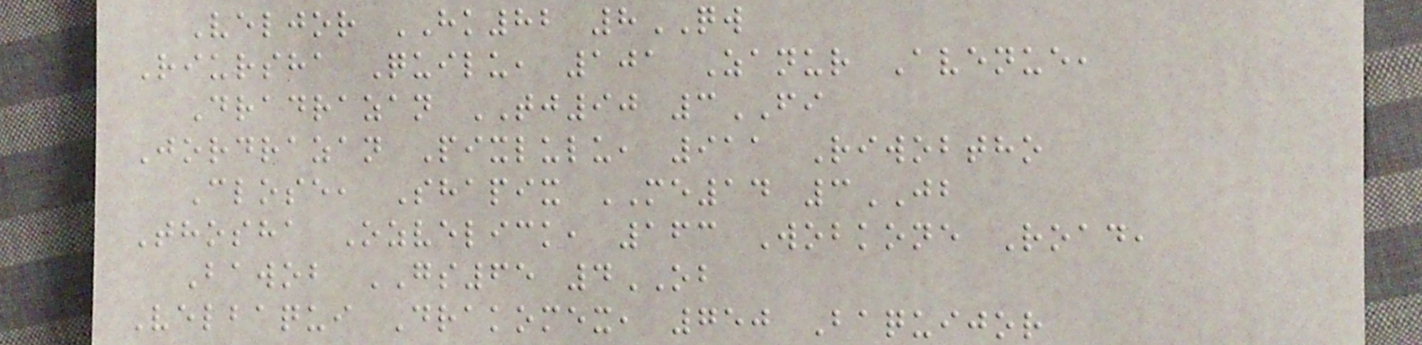Veljor HK82 8QW
Riursha Quilu, 101 Zanur Avenue,
Dradrazan TJ90 3FI
Jordrazan Pixlulu, 911 Riwobtho
Close, Shapix ME14 3JB
Thosha Ozvelick, 163 Wobkone Road,
Bawob GS65 4OB
Velbaqui Drakomex, 750 Baquijor
